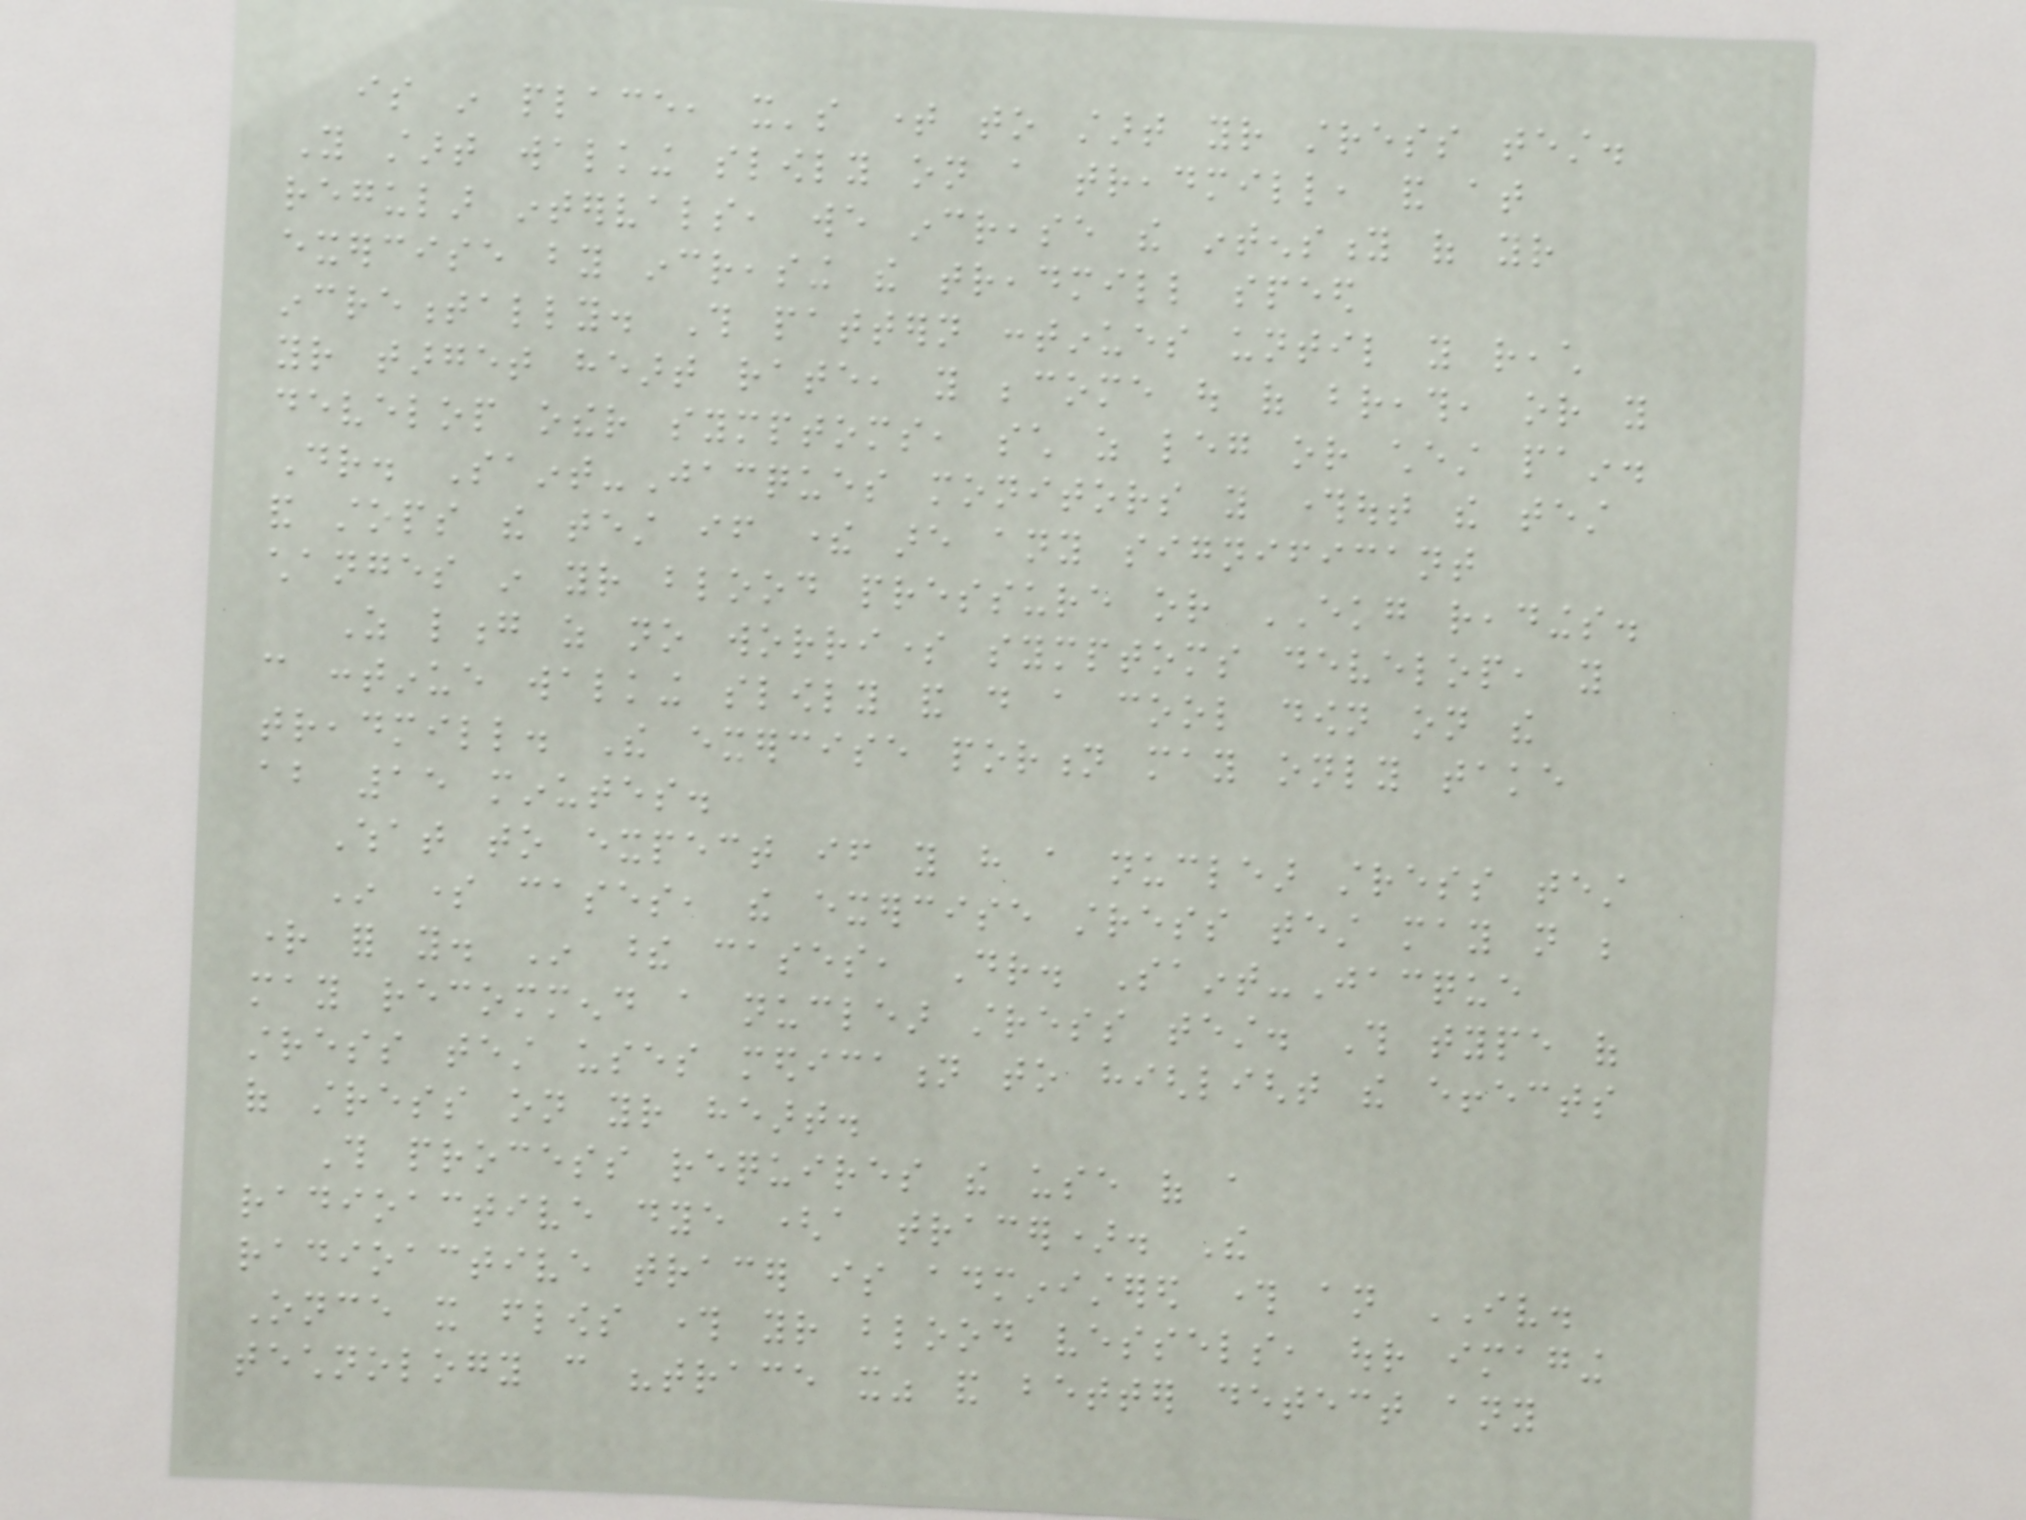is in place, it's time to start your stress test.
You start walking slowly on a treadmill, and at
regular intervals, we increase the intensity of your
exercise by increasing the treadmill speed
incrementally. This pattern continues until you reach
your target heart rate, you become out of breath, or you
develop other symptoms, such as leg or chest pain.
Dr. Saint-Jacques monitors you throughout the test
and stops the test if there are any significant
changes in your blood pressure or EKG readings.
As long as no worrisome symptoms develop, you
can continue walking slowly and do a cool down on the
treadmill. The exercise portion may only take
about 15 minutes.
What to expect if you have a nuclear stress test
In some cases, the exercise stress test may not be
right for you. In these cases, Dr. Saint-Jacque
may recommend a nuclear stress test. This type of
stress test uses medication to highlight the effects
of stress on your heart.
This process requires the use of a
radioactive dye (a tracer). The
radioactive tracer is administered through an IV.
Once it flows through your blood vessels, our imaging
technology can "trace it" and better detect any
